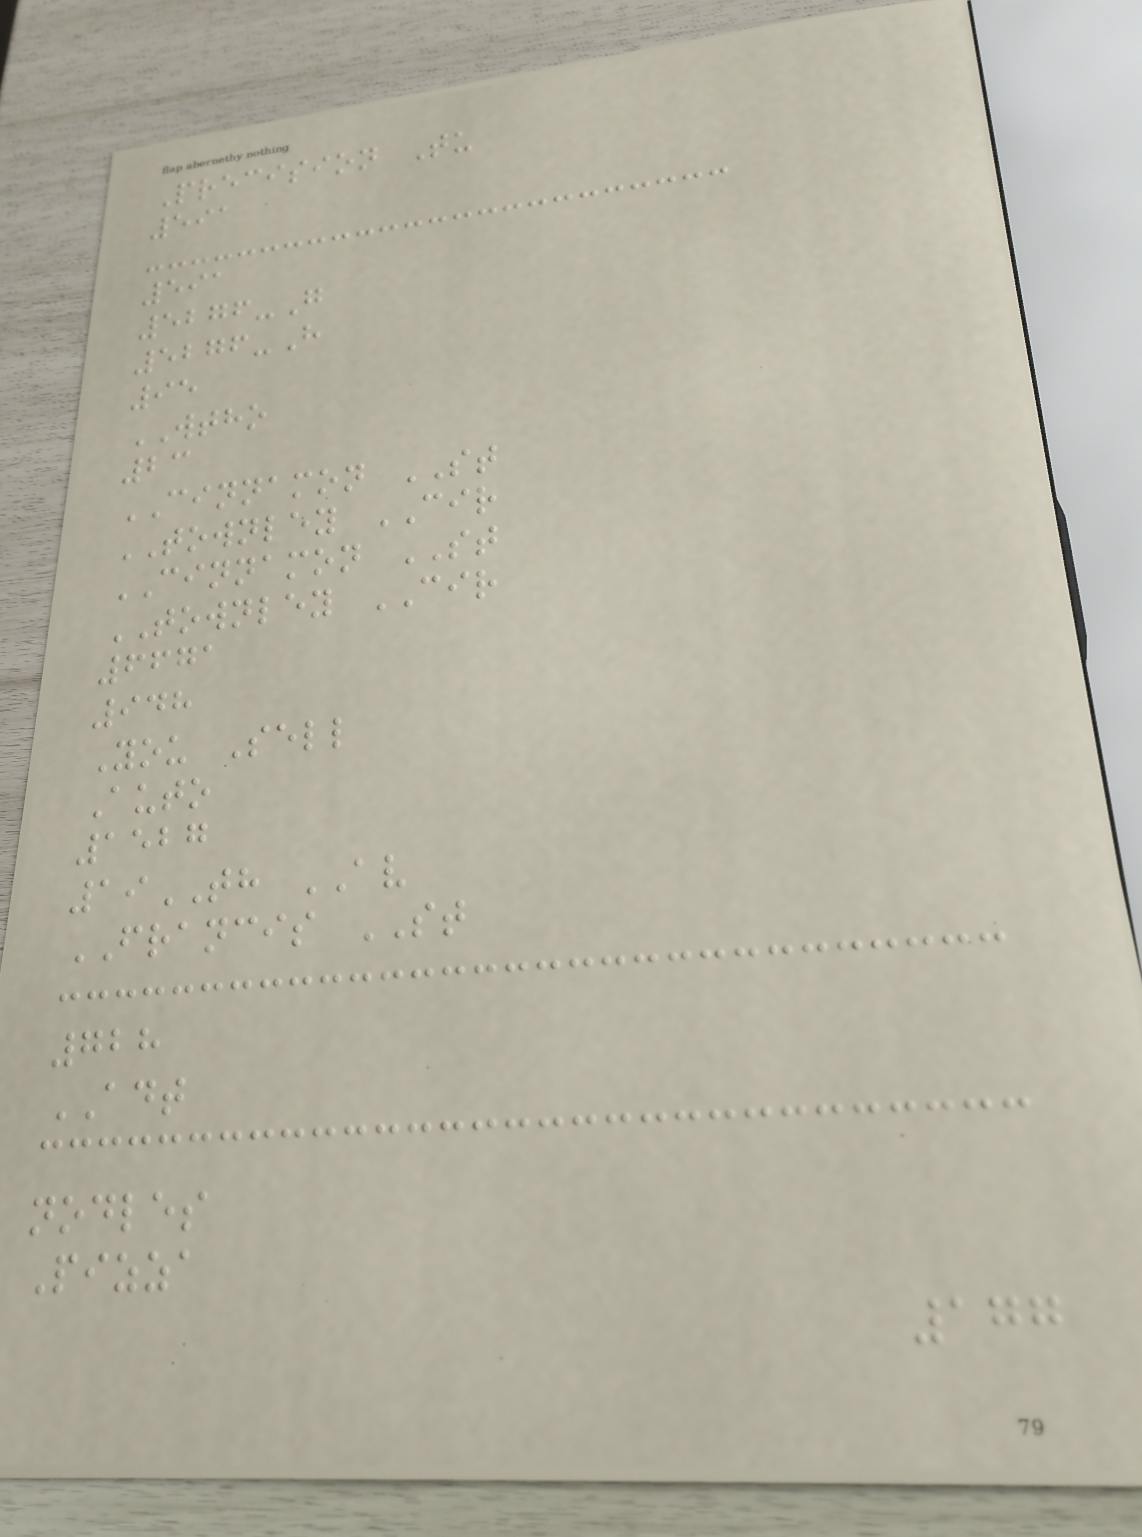Precision Tu
591
591
5276-G
5276-H
95
WTHO
23
CINNAMON ST
TOWNLEY CIR
CINNAMON ST
TOWNLEY CIR
6671
948
You Sell
Auto
1527
19TH AV
FRANCIS ST
728
ADT
nodles
Pizza
177
